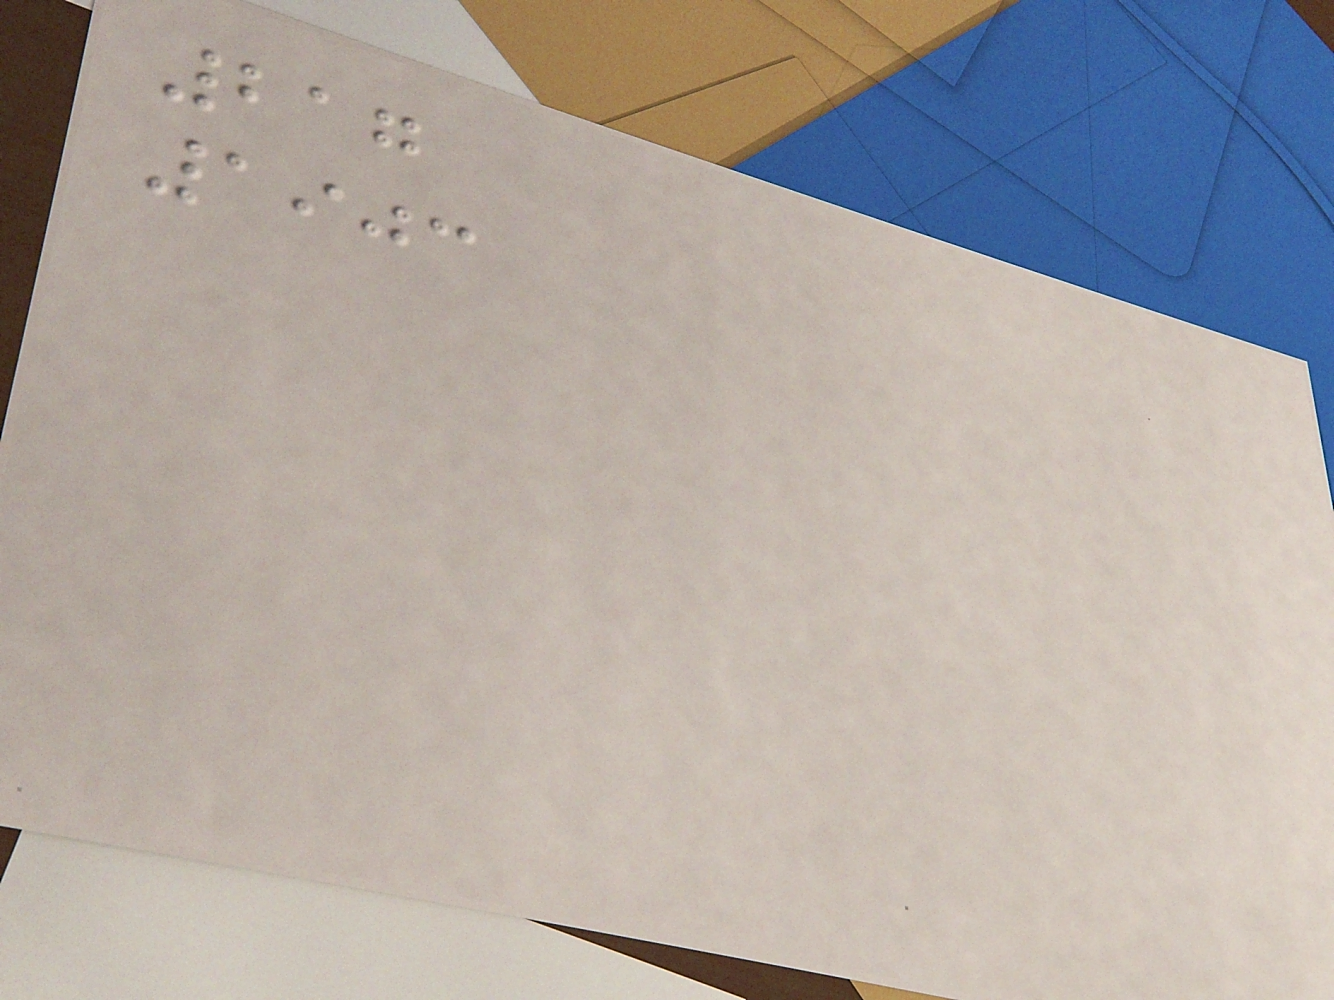217
1903
